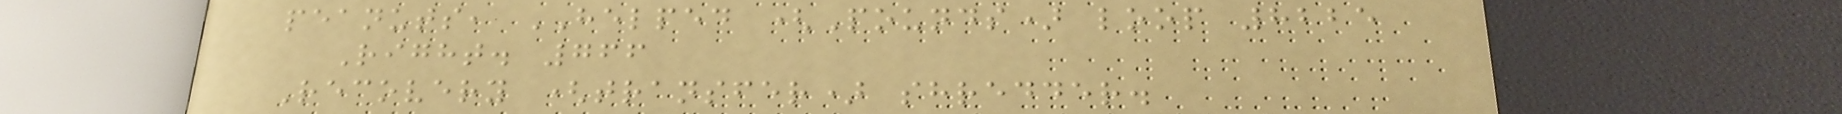peanuts, HELPED (Pounds) loop 8225
Right. 766
Recovery (transfer) shredder.
